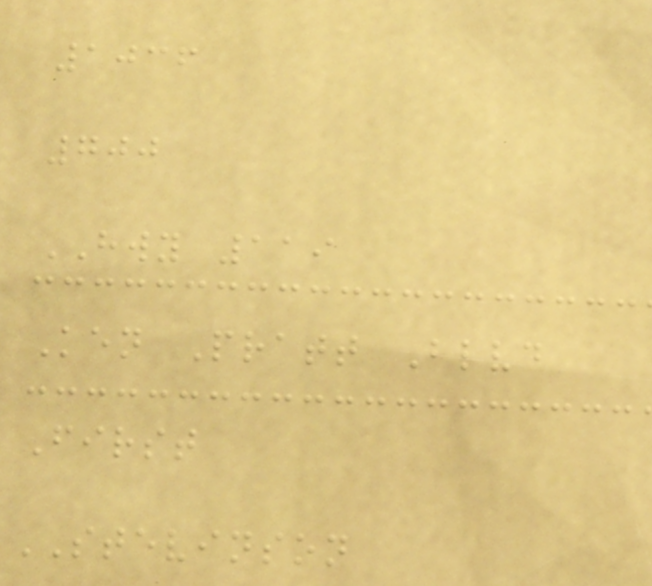1036
700
HWY 119
Ken Pratt Blvd
First
STEVINSON
